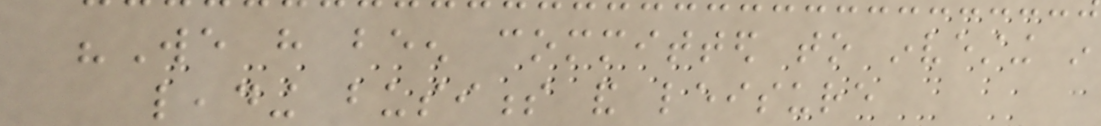"We have been committed to investing in
leading business and leisure
